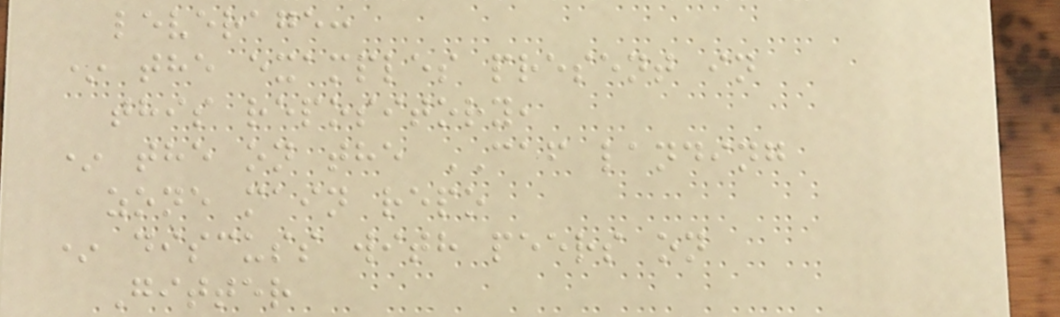leverage:
* the examples present in
this repository,
* the on the CAF landing
zone main repo
* discuss with peers on
Gitter
